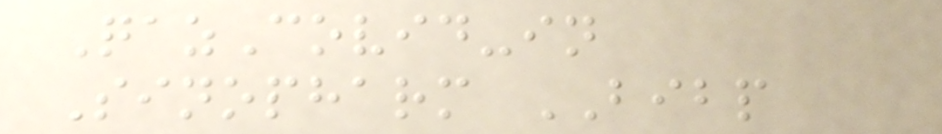QazCovid-in
Sinopharm BIBP
